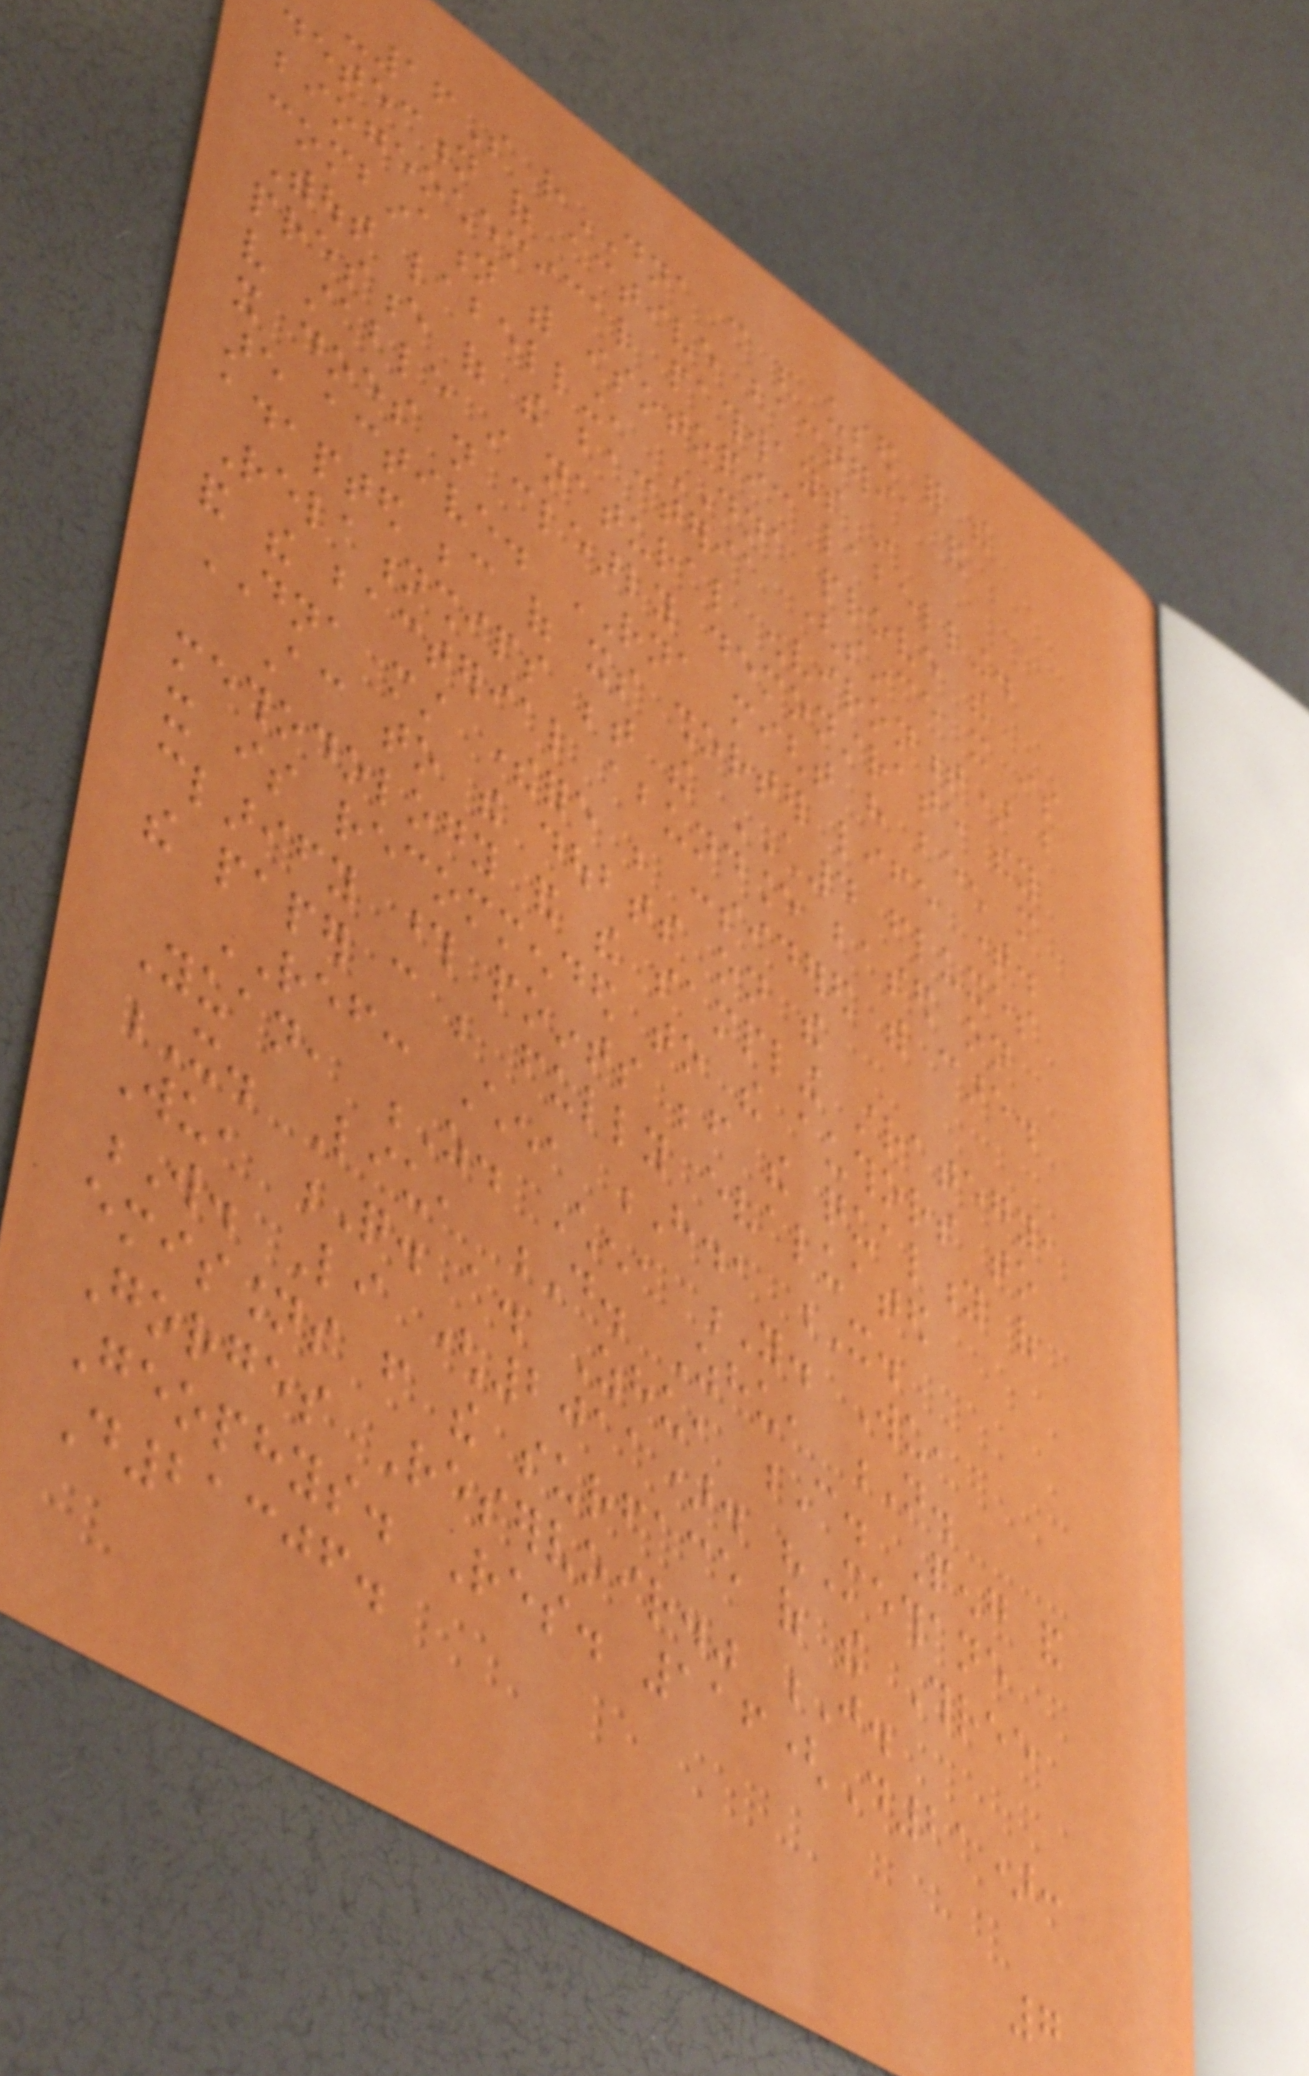-16S rDNA can be used for the
detection of active bacteria and
biogeochemical pathways in
combination with isotopic labelling.
Without labelling, DNA prove the
presence of the bacteria (since it is
very stable in natural environment) but
it does not clearly demonstrate they
are active. RNA might have been more
adapted because of its shorter life time.
Relationships between the CH4 fluxes
and the bacterial abundance based on
DNA must therefore be considered with care.
According to the doubts on the
methodology and the sampling strategy,
it is recommended to the authors to
clarify those points before the quality of
the paper can be fully evaluated
REF: Chen, H., X.
Yuan, Z. Chen, Y. Wu,
X. Liu, D. Zhu, N.
Wu, Q. a. Zhu, C. Peng and
W. Li (2011). "Methane
emissions from the surface of the Three
Gorges Reservoir." J.
Geophys. Res. 116(D21):
D21306.
7
